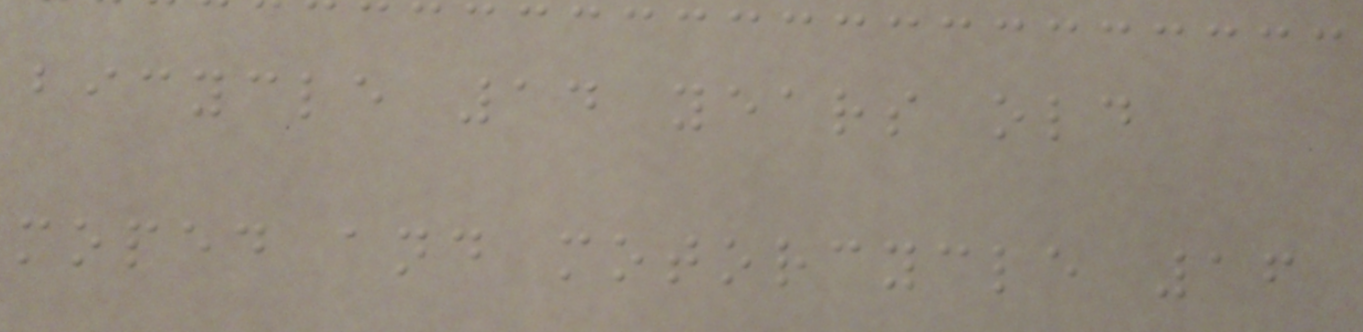bicycle 14 years old
moped and motorcycle 16
